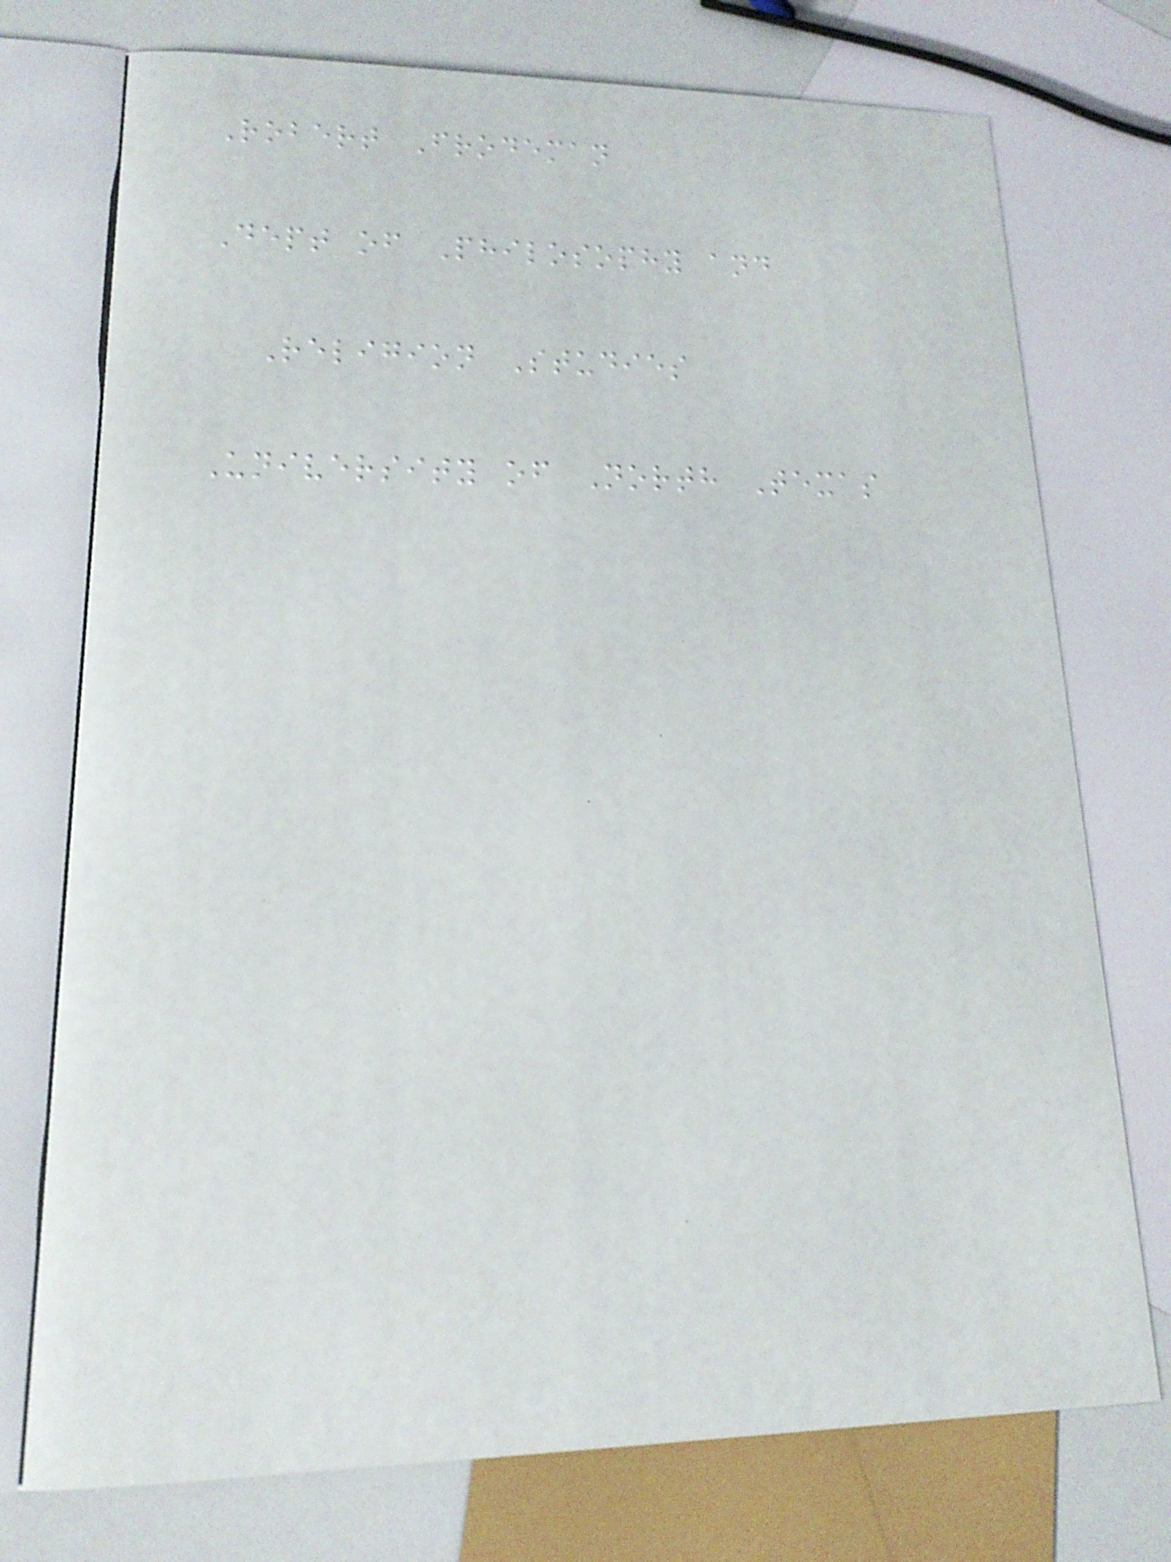Robert Frodeman
Dept of Philosophy and
Religion Studies
University of North Texas
